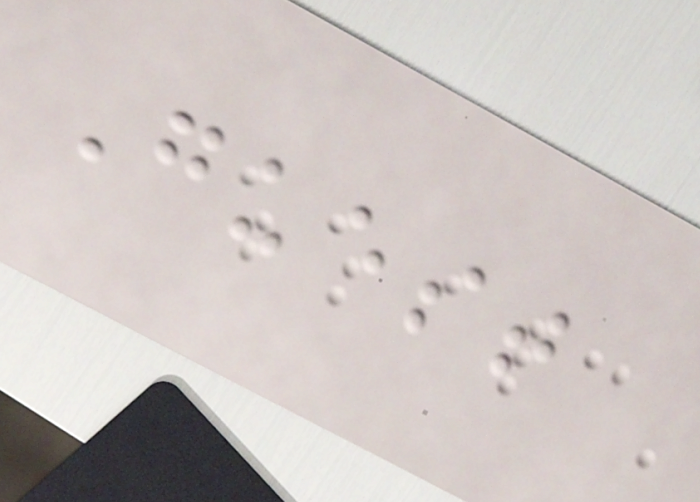Guest
